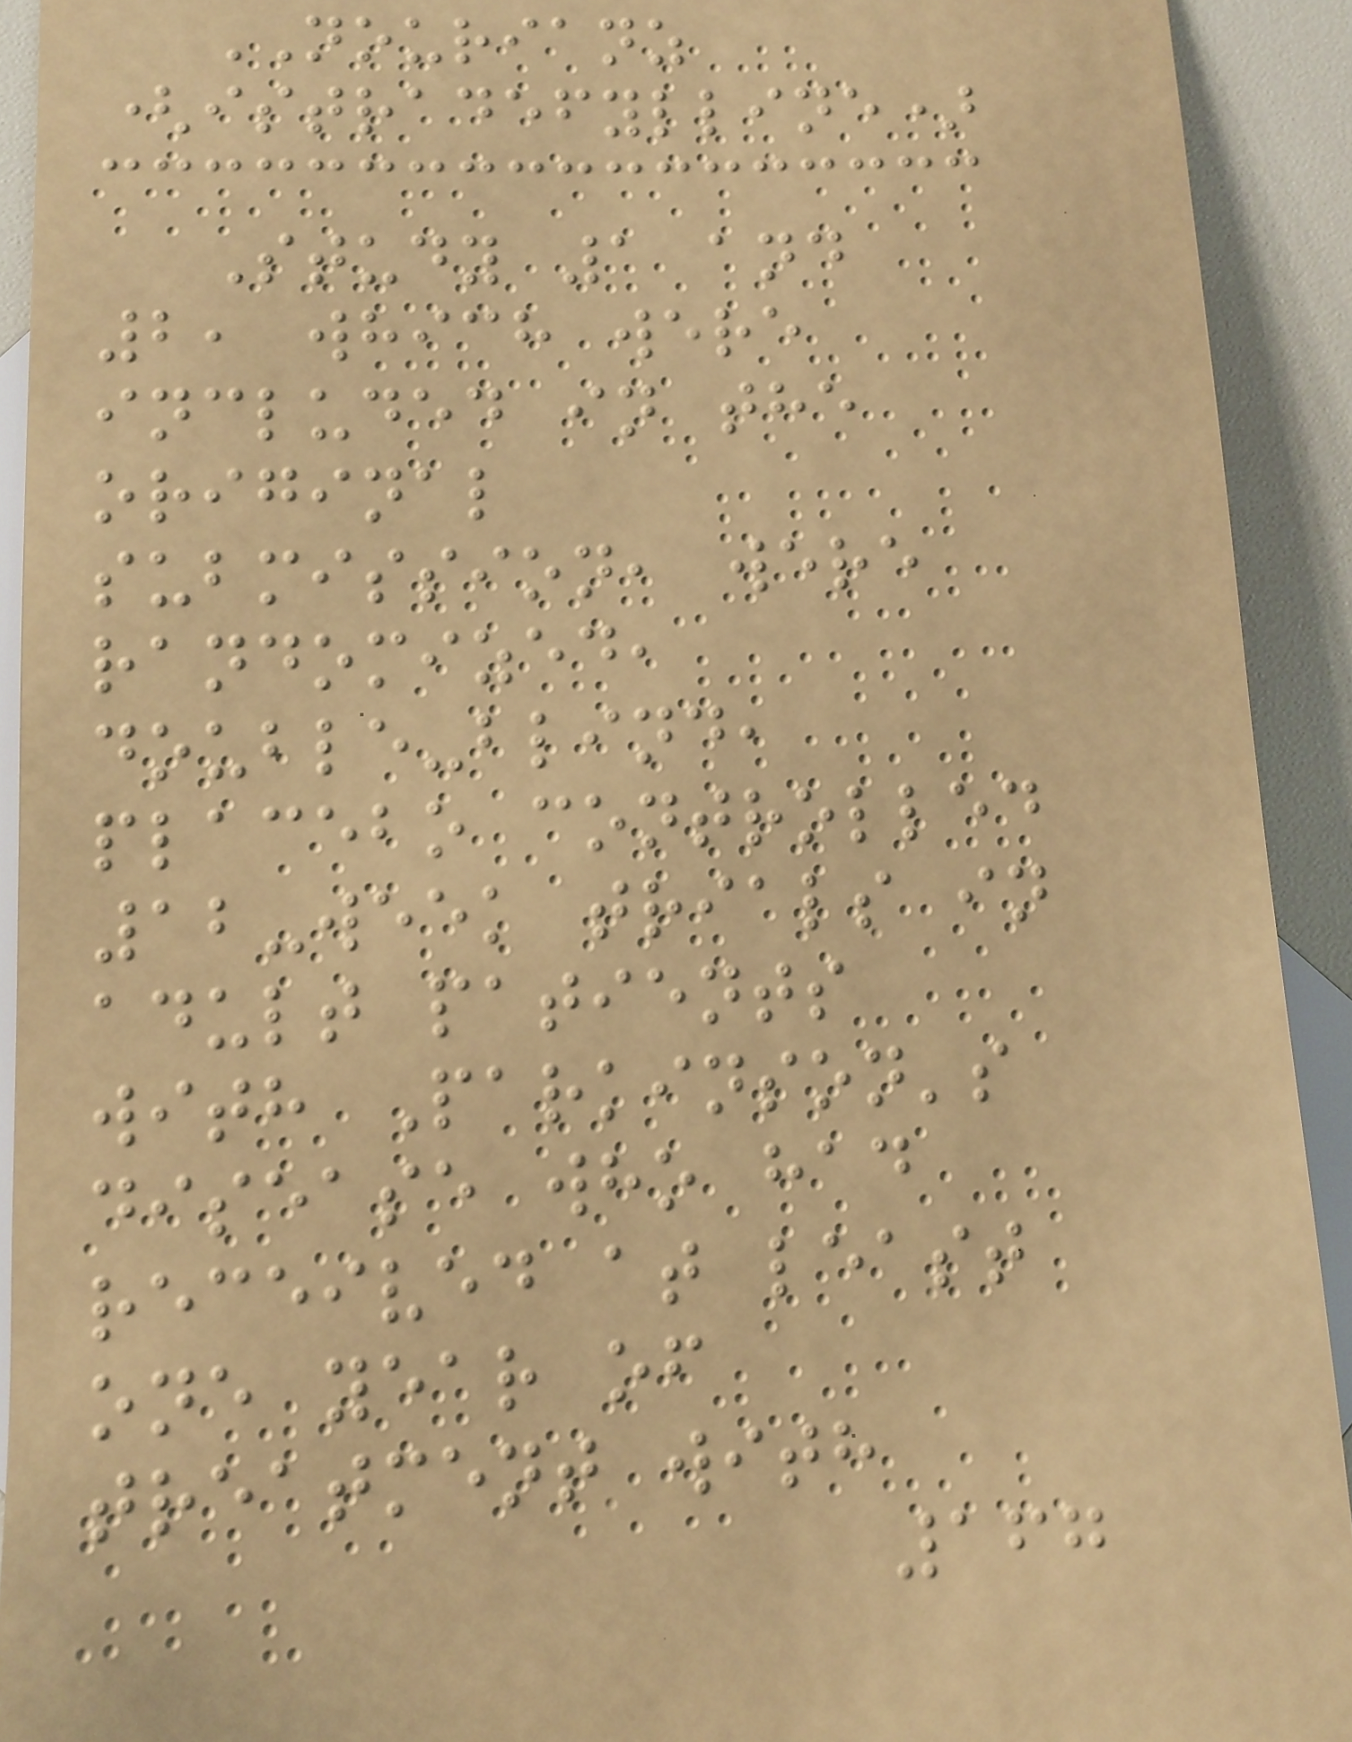NOURIANZ
(istradefylline)
Study 1 and
2, which were
included in the
original
submission, were
randomized,
double-blind,
placebo controlled
12-week trials in
adult patients
with Parkinson's
disease who had
received at least
one year of
treatment with
167
